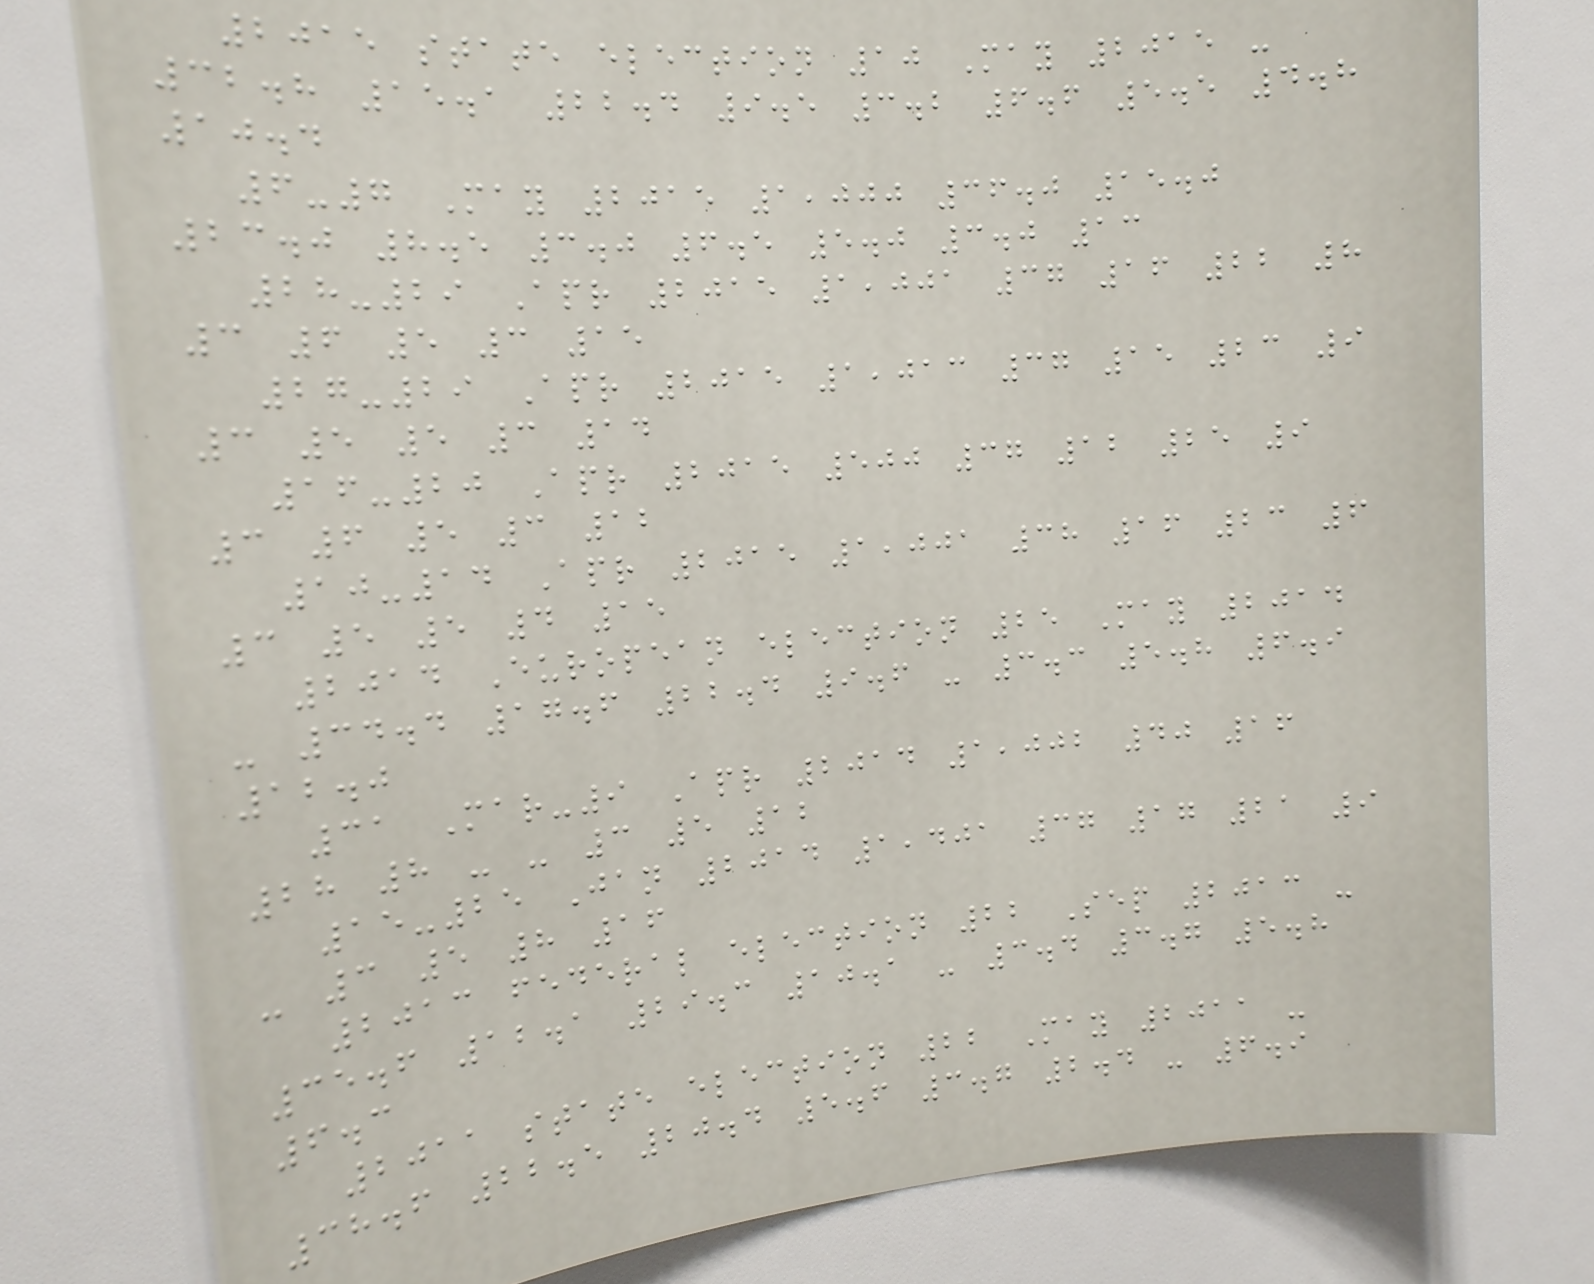2015 state election 10 May 2015 -
32.8 15.1 22.4 9.5 3.2 6.6 5.5 4.8
10.4
6-7 May 2015 1,000 36.0 15.0
23.0 8.5 3.0 6.5 5.0 3.0 13
28-29 Apr 2015 1,001 37 16 22 8
3 6 5 3 15
27-29 Apr 2015 1,013 37 15 23 9
3 5 5 3 14
16-20 Apr 2015 500 37 12 25 9
3 6 5 3 12
10-14 Apr 2015 1,001 38 16 23 6
3 5 5 4 15
2014 European election 25 May 2014
- 34.4 17.6 22.4 9.6 - 3.3 5.8 6.9
12.0
31 Mar-9 Apr 2014 1,002 40 16
28 8 - - 3 5 12
15-25 Jan 2014 1,401 37 17 21 9
- 3 5 8 16
2013 federal election 22 Sep 2013 -
35.6 12.1 29.3 10.1 - 3.4 3.7 5.8
6.3
2011 state election 22 May 2011 -
38.6 22.5 20.4 5.6 3.7 2.4 - 6.9
